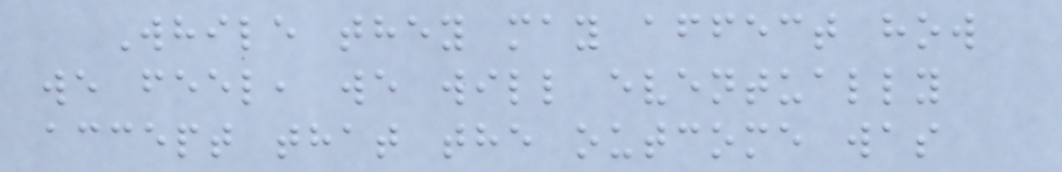While they may affect how
we feel, we will eventually
accept that the outcome was
